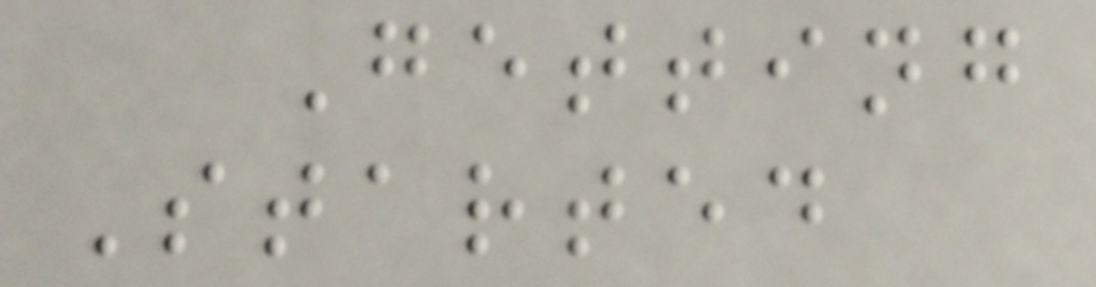Getting
Started
